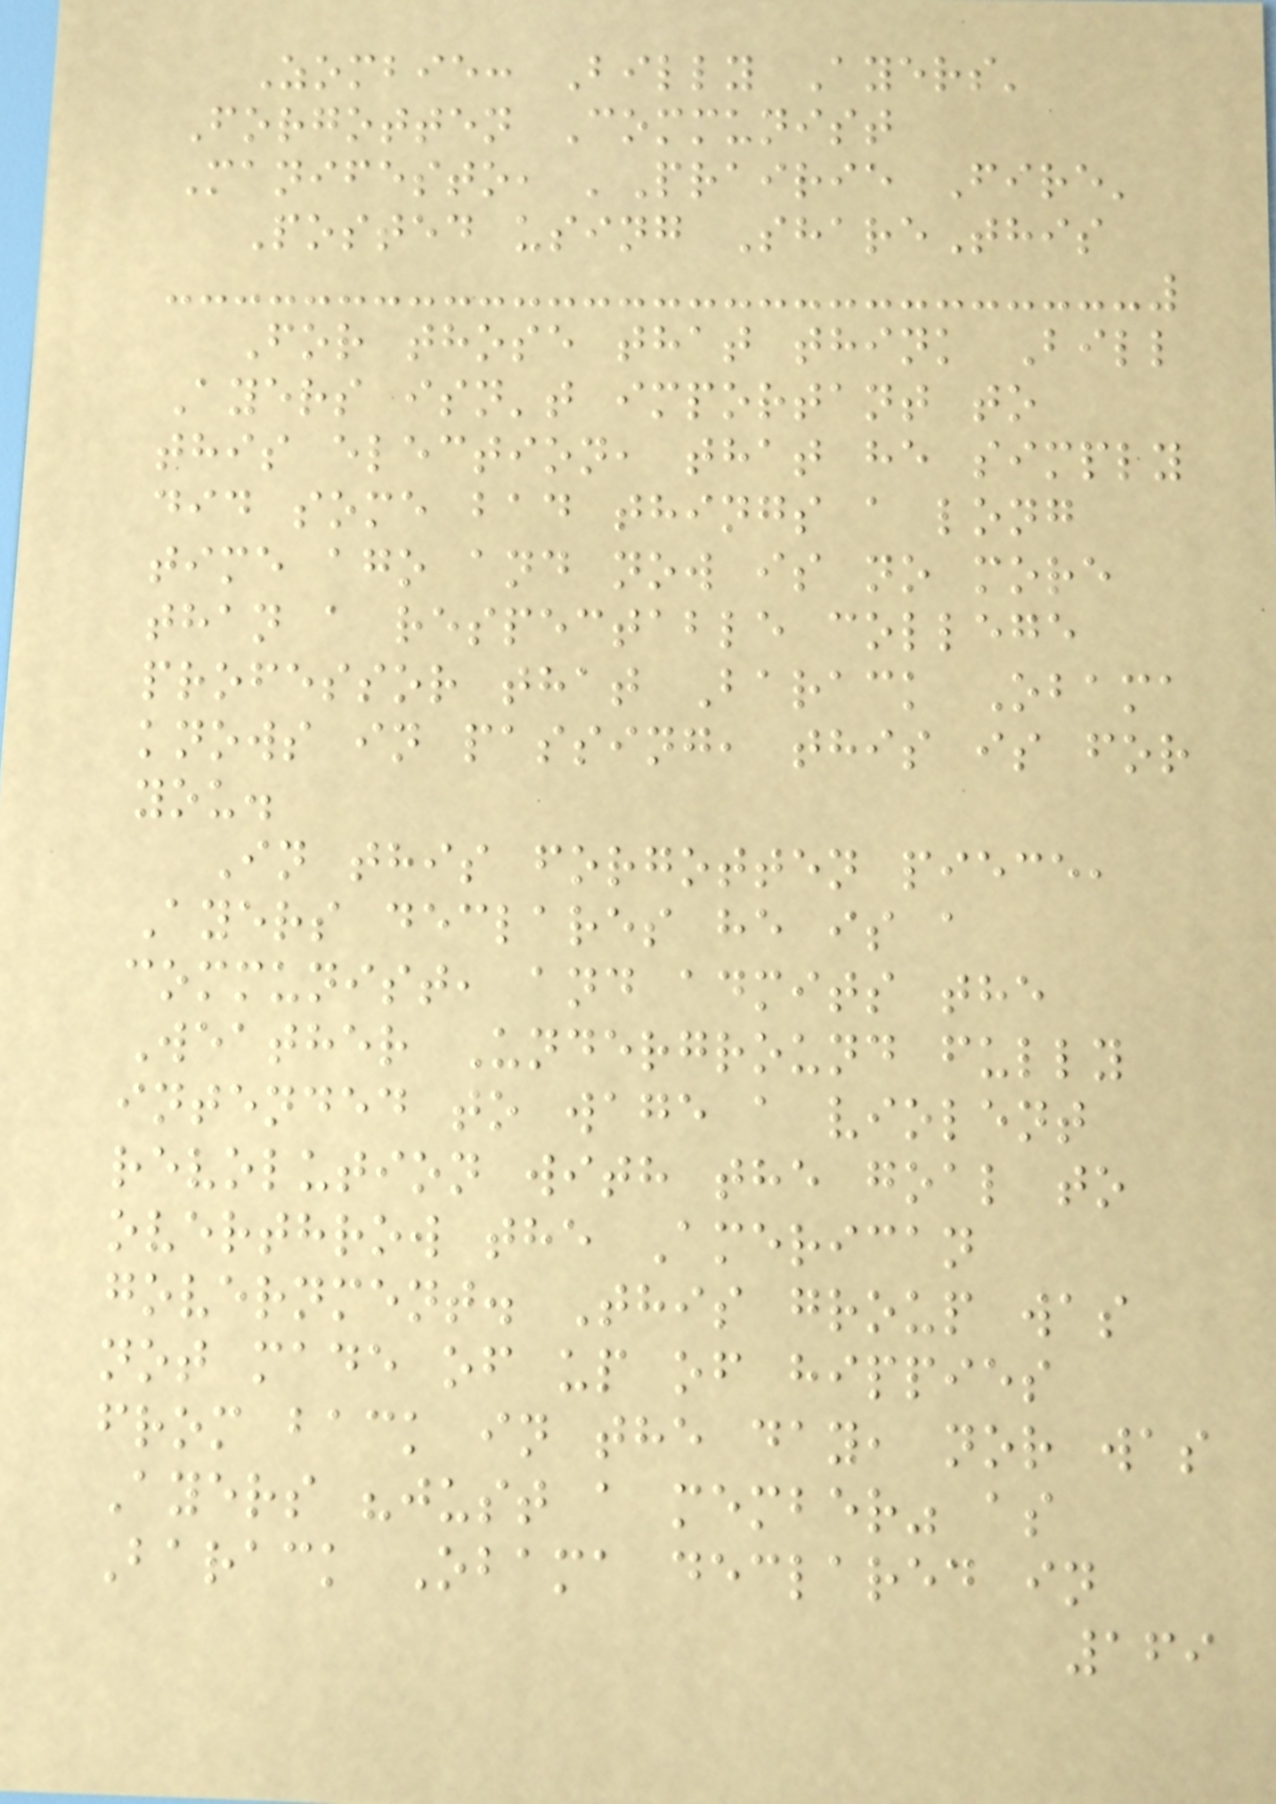Zombie: Billy Ayers'
Forgotten Communist
Manifesto, 'Prairie Fire'
Posted using ShareThis
For those that think Bill
Ayers isn't important to
this election, that he simply
did some bad things a long
time ago and now is no more
than a respectable college
professor that Barack Obama
knows in passing, this is for
you.
In this forgotten piece,
Ayers declares he is a
communist, and admits the
Weather Underground fully
intended to wage a violent
revolution with the goal to
overthrow the American
government. This group was
not made of up of hippies
from back in the day, nor was
Ayers "just a member" as
Barack Obama declared in
169
